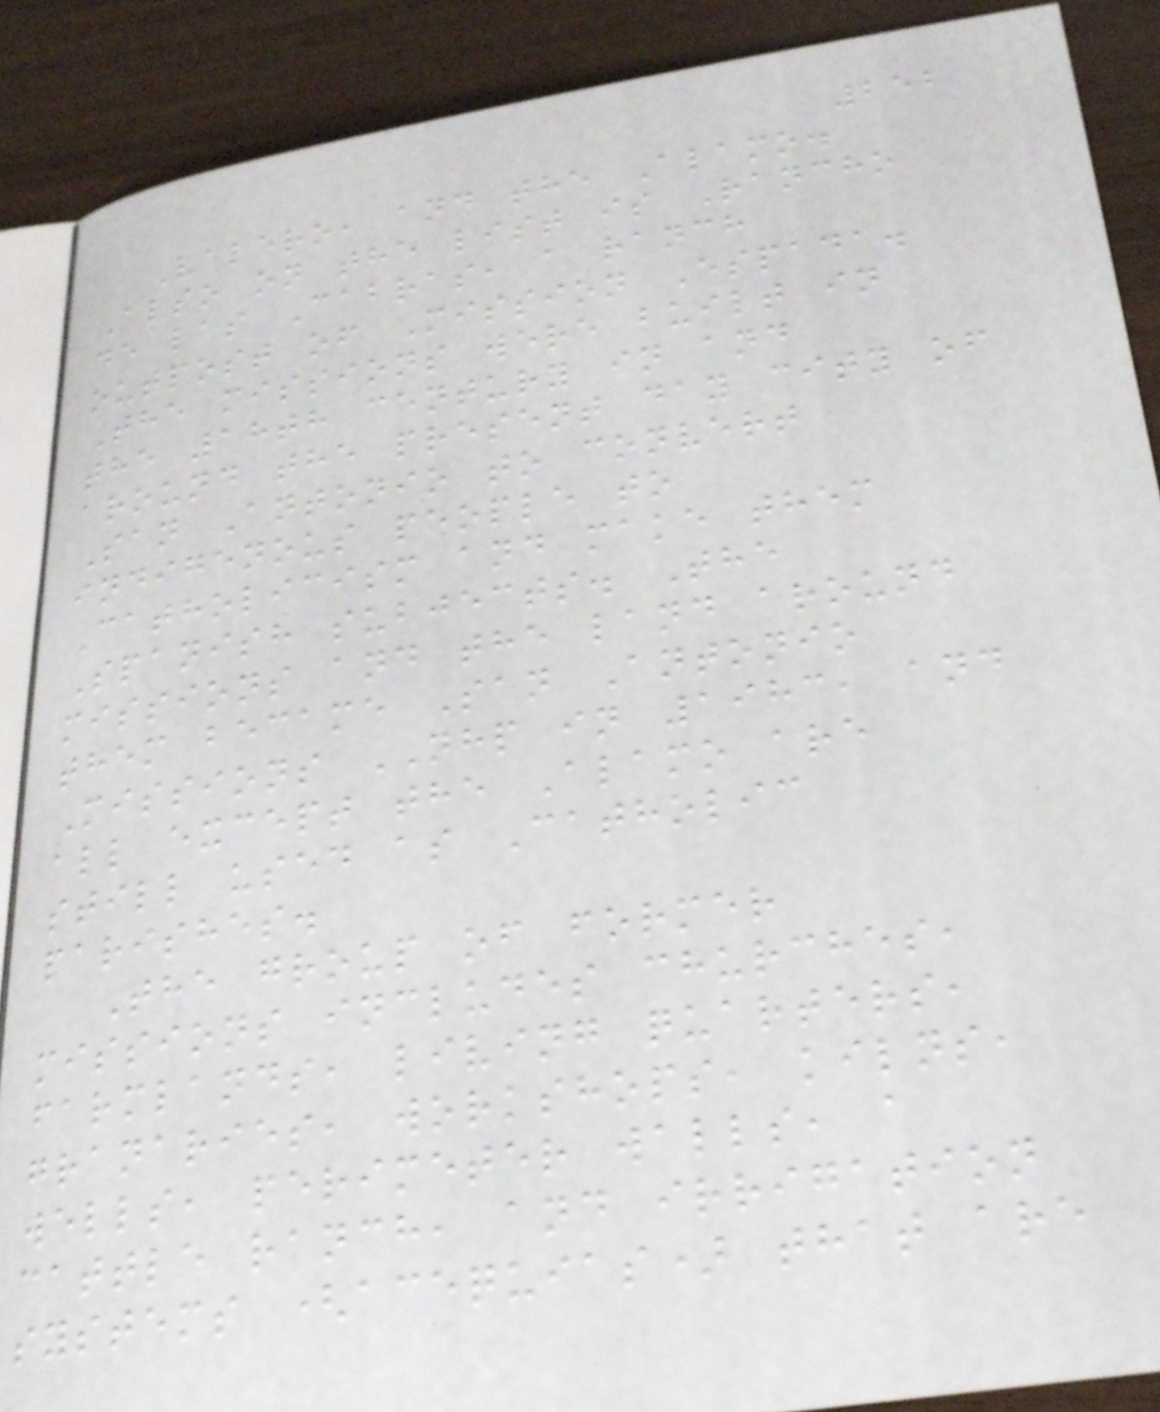252
Valero, and the Alamo.
Also on the list is Rancho
de las Cabras, a ranch
outpost of Mission Espada.
The missions were built in
the 18th century in and
around the present day city of
San Antonio to convert
indigenous people to
Catholicism and make them
Spanish subjects. The
missions and the land around
them became San Antonio
Missions NHP in 1983, and
all except the Alamo are
still used as Catholic
parishes.
The group of former
missions includes churches,
farmlands, living quarters,
granaries, workshops, kilns,
wells, perimeter walls, a
cattle ranch, and irrigation
systems (acequias) that are
